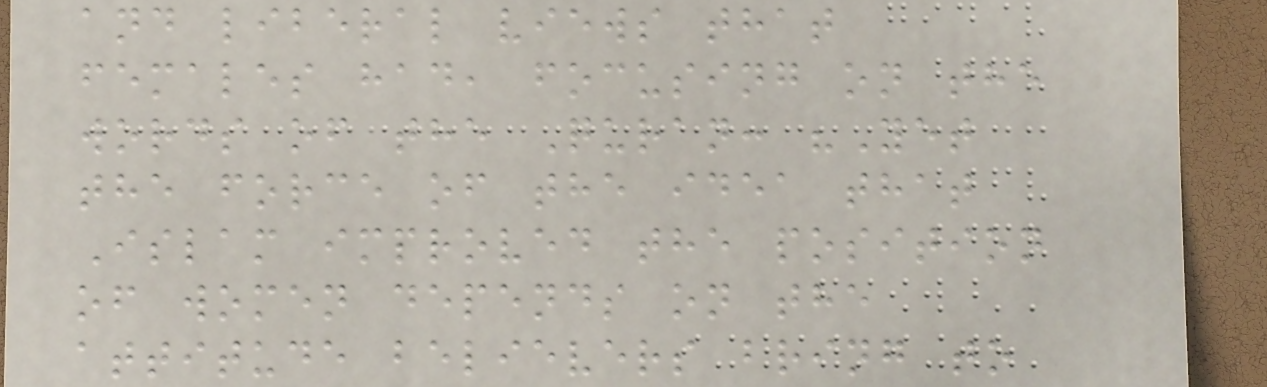and liberal views that
females had, focusing on the
words of the Quran: "Yet
the force of the idea that
Islam improved the position
of women depends on the
attitude believers bring to
